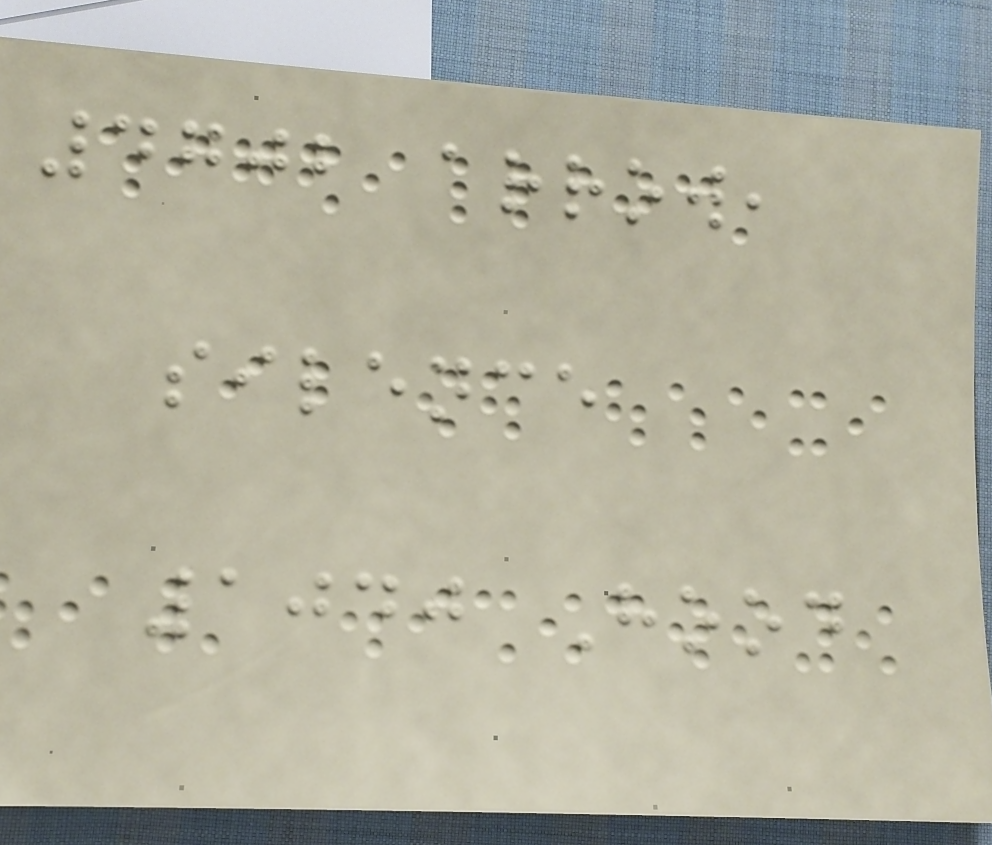4702 arrow,
silence
1040 Hood
